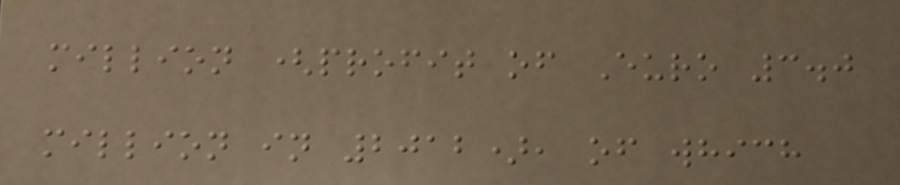million (profit of Euro 3.0
million in 2012), of which
